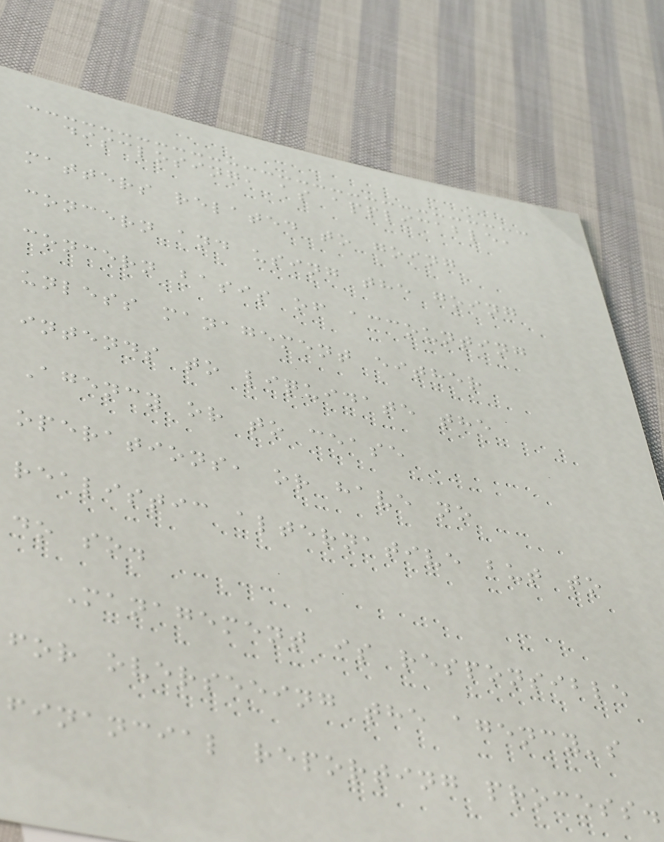disclosing, as applicable,
matters related to going
concern and using the going
concern basis of accounting
unless management either
intends to liquidate the
Agency or to cease
operations, or have no
realistic alternative but to
do so.
Management is responsible
for overseeing the agency's
financial reporting process.
